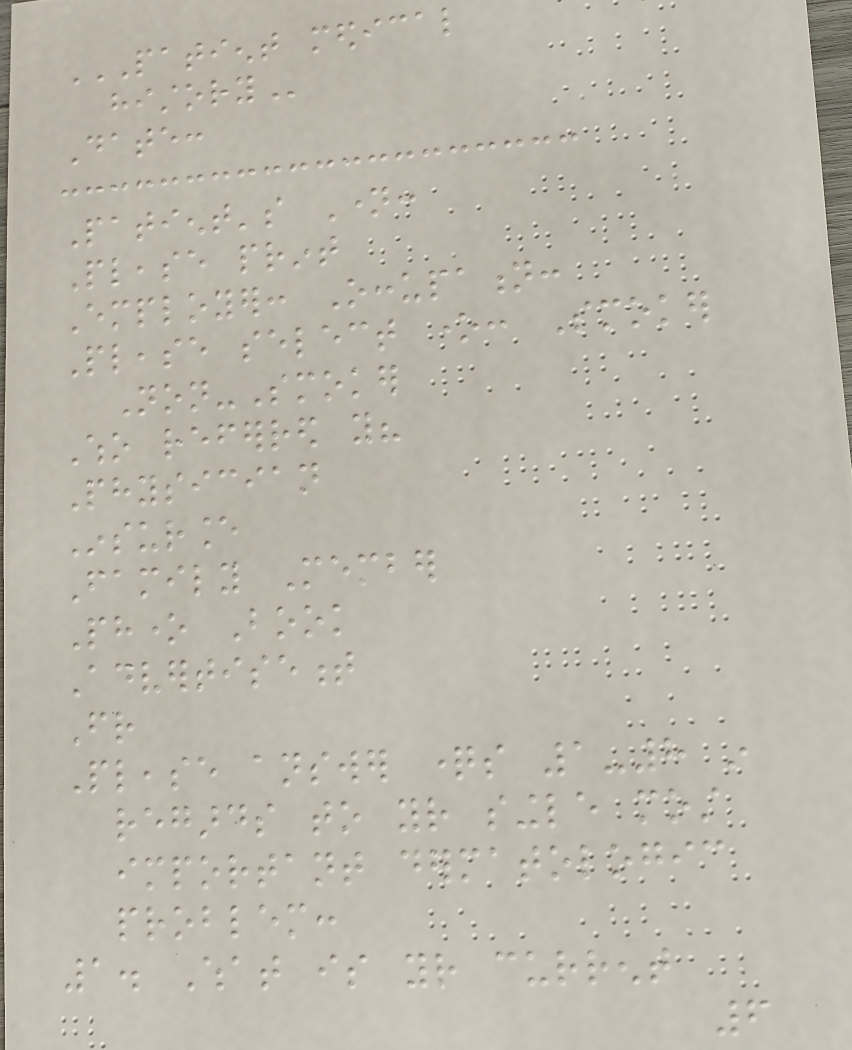PATIENT MEDICAL
HISTORY
Date:
Patient's Name:
Please print
Employer: Occupation:
Please select one: Smoker
Non-Smoker
Who referred you?
Physician
Insurance
Family Member
Phone Book
Advertisement
Friend
Please answer questions 1-8 in
regards to your single most
important dermatologic
problem:
1. What is your current
6
